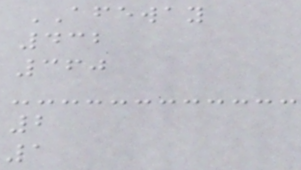AFEWAY
432
360
2
1
